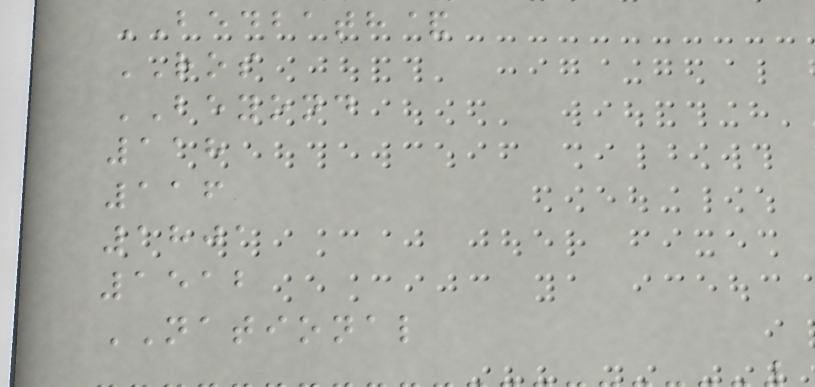BEDBATH&
ROS
BEYOND
118
116
1801
1512
NATIONAL
